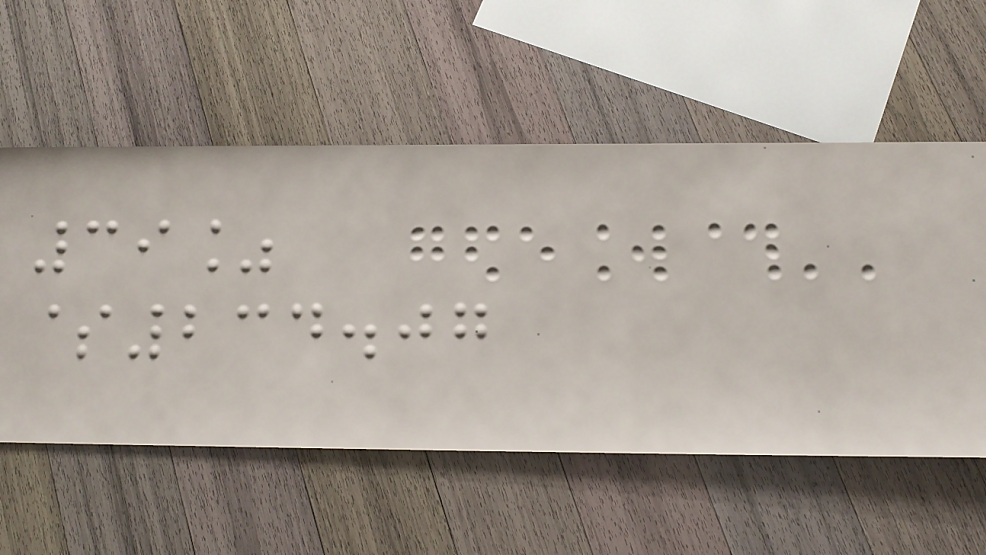39%
$234.07
